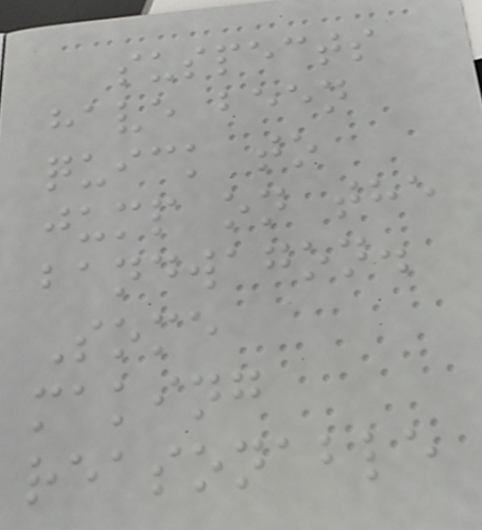suspects
have been
quick to
jump on the
bandwagon.
Some
making
reasonable
